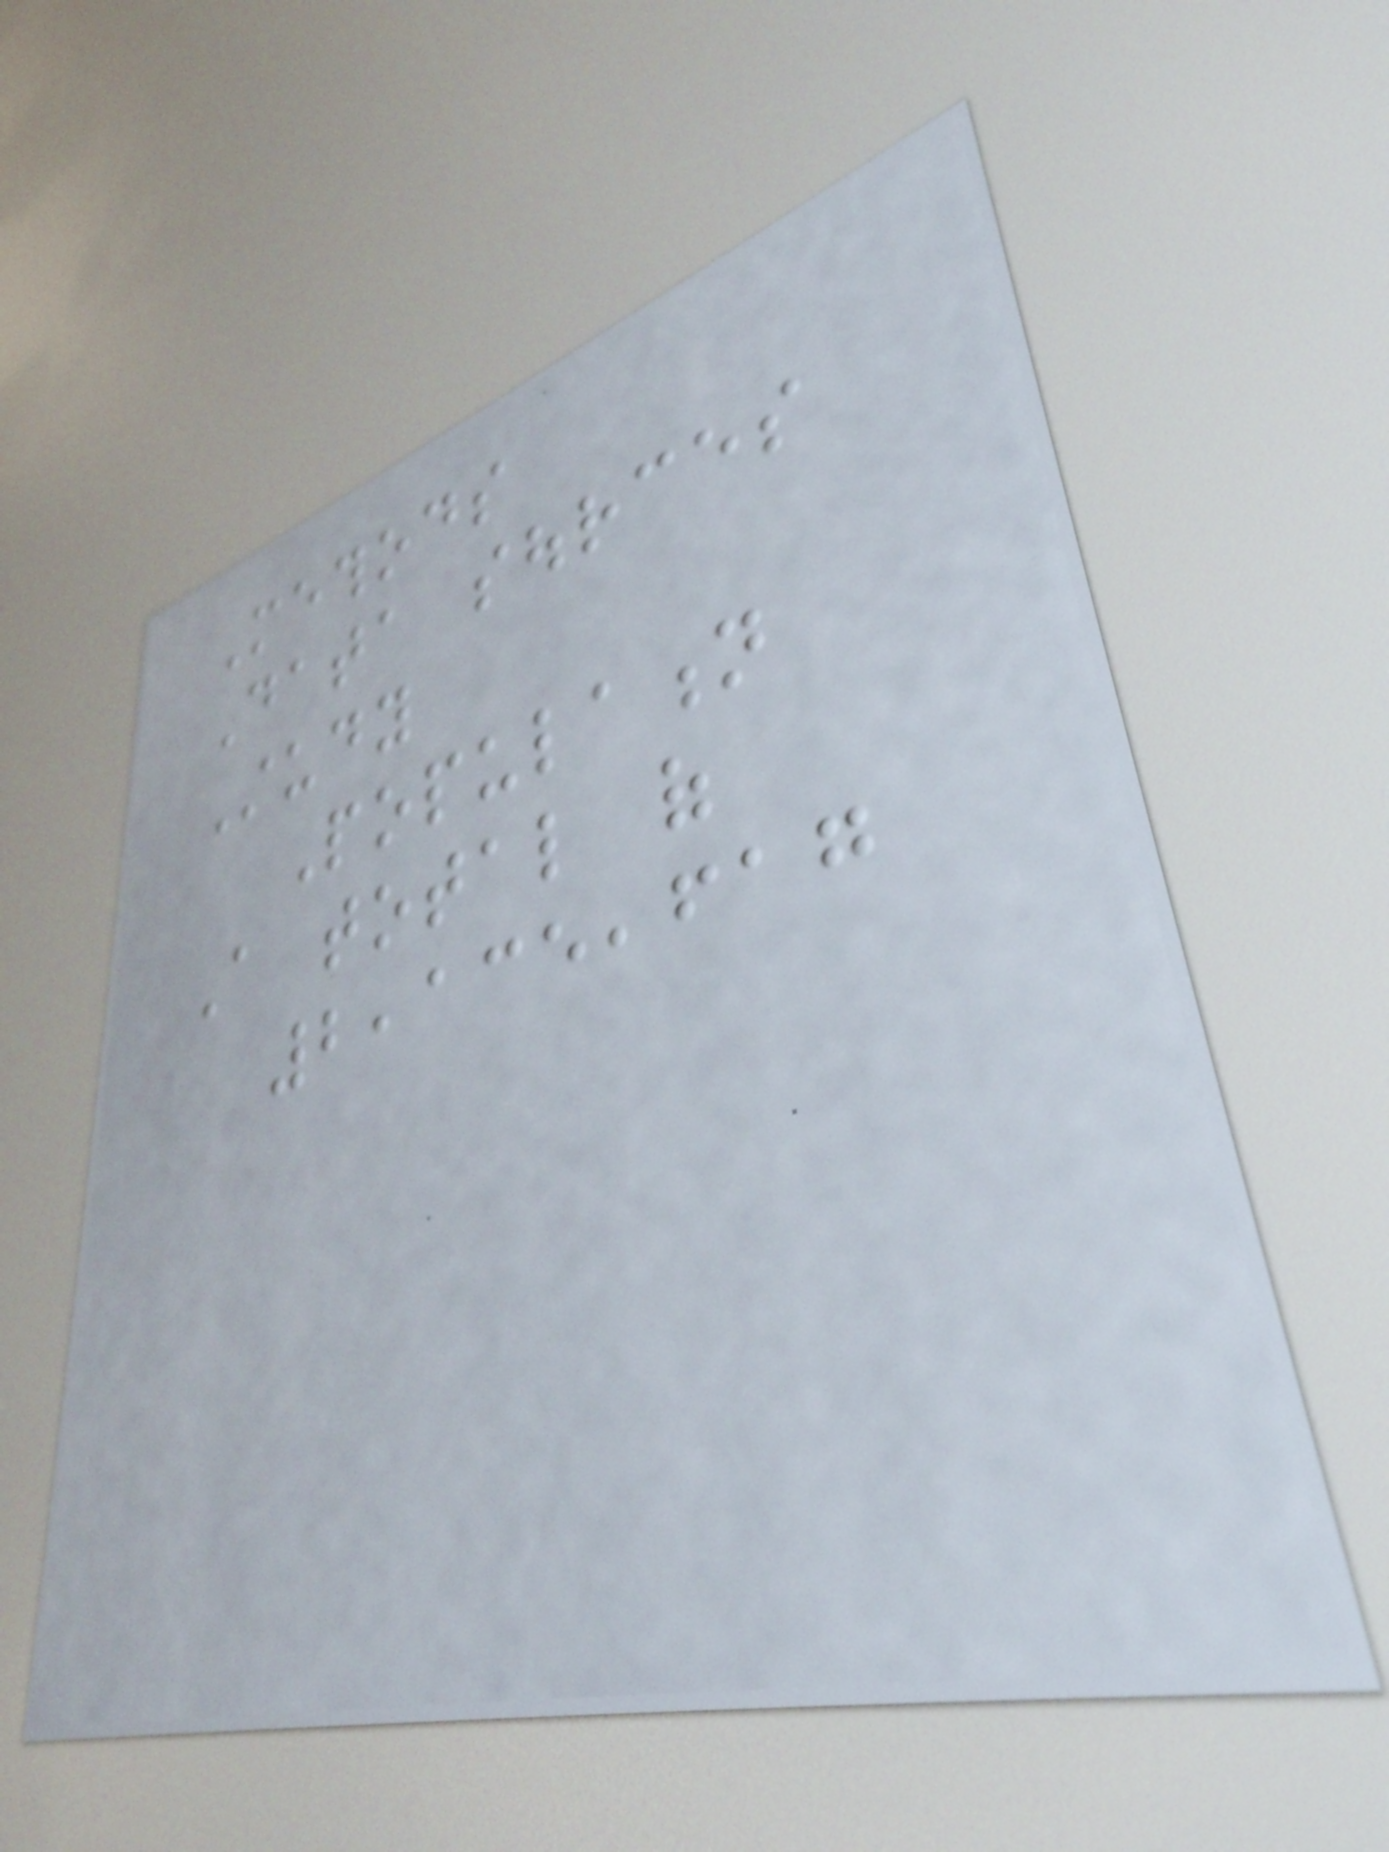Methods
Data sources
Study
Population
A total of
2,135,617
